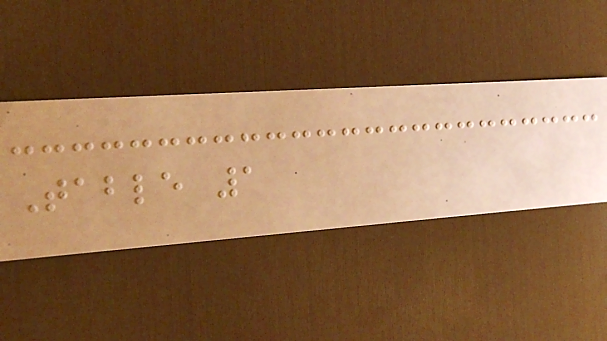Table 1
